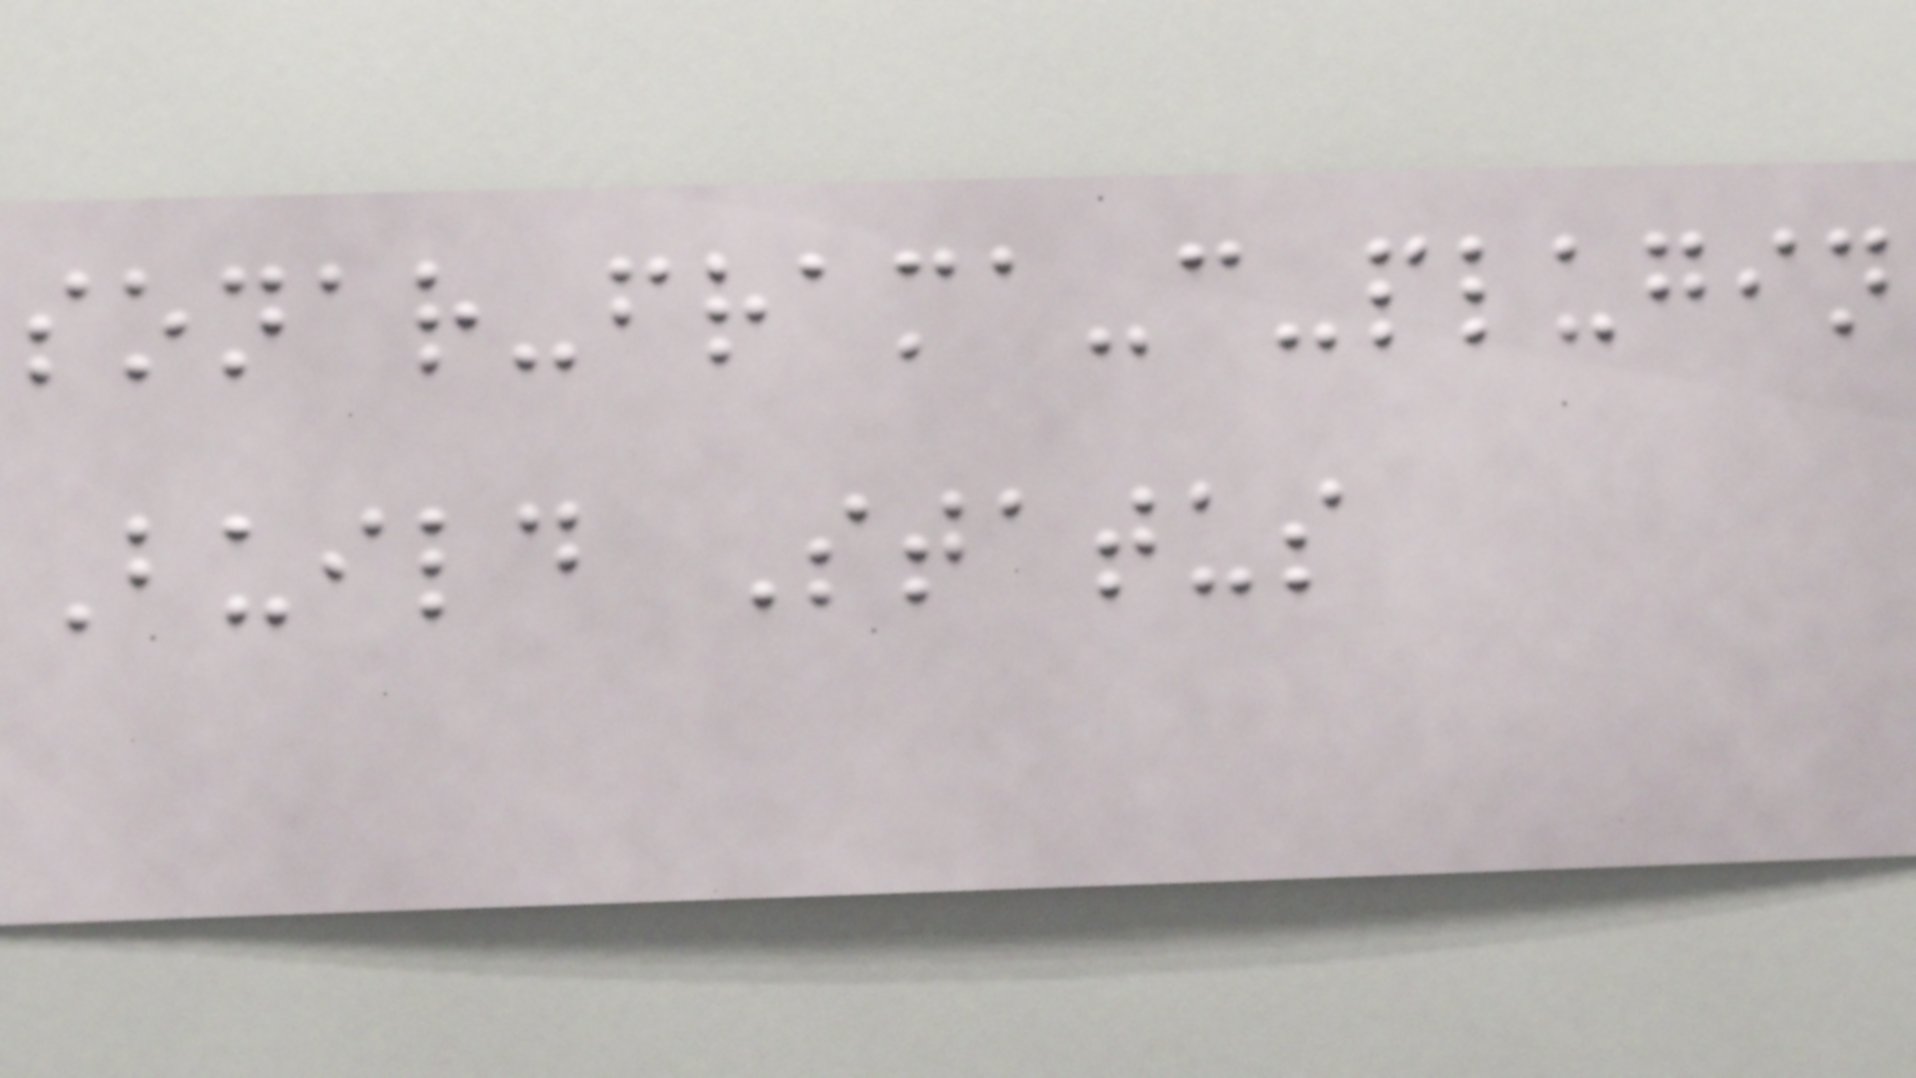sonar-frama-c-plugin
Build Status
